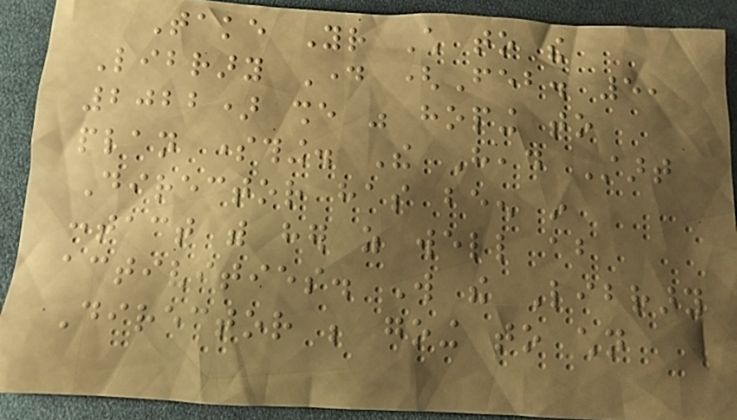Take Your Child to the
Library Day (Feb. 5,
2022) she was hoping to
plan something. The Head Start
Director has been in
contact with her as well about
activities. Will the Library
Director be going to children
